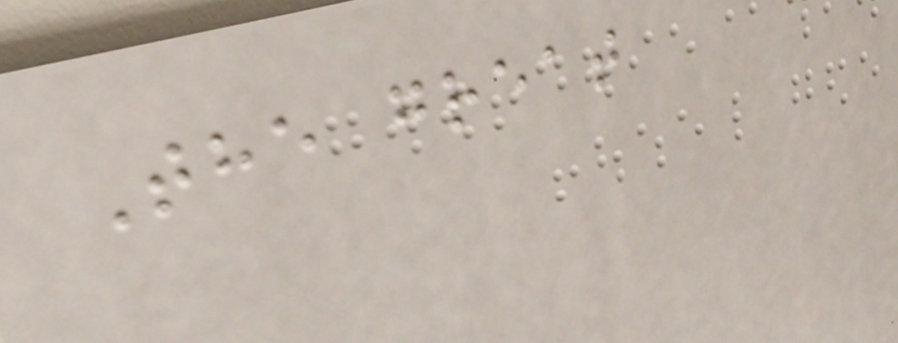The great
